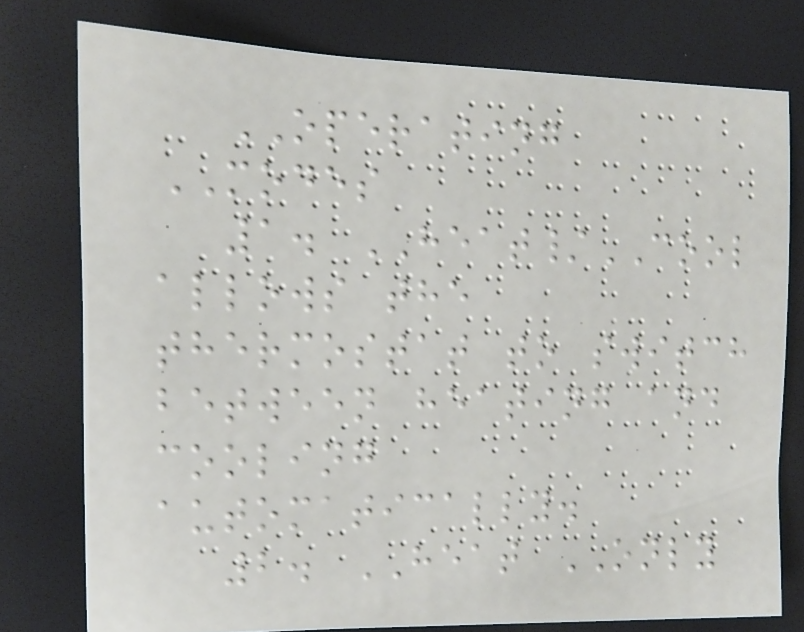OPERATING
MODES
1. HEAT/COOL
allows the
thermostat to switch
between heating and
cooling
automatically.
2. HEAT ONLY
